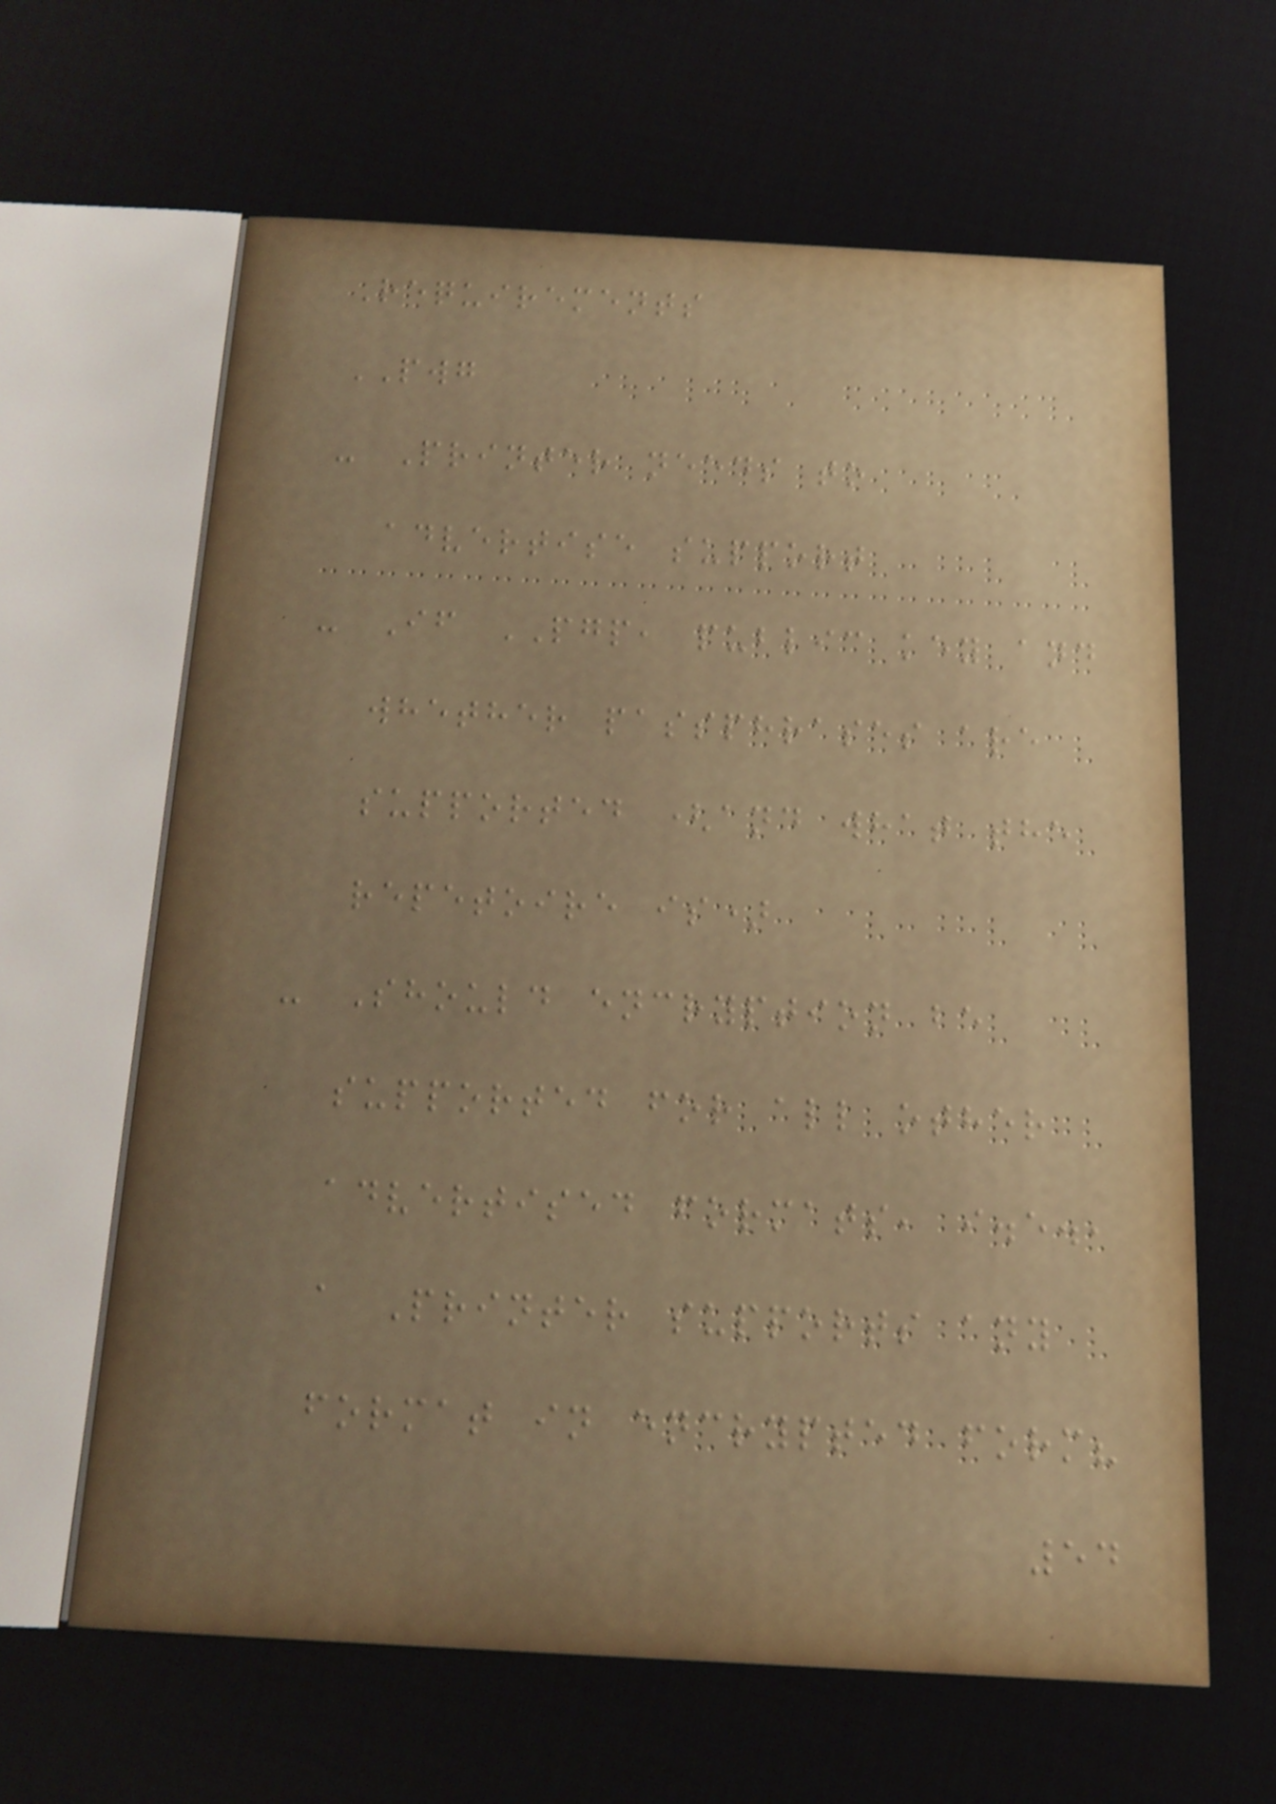Requirements
PWG
- Printer needs to
advertise support
- If PGP, public key and
whether passphrases are
supported (and what the
repetoire is)
- Should encryption be
supported for all other
advertised formats, i.e.,
a Printer supports any
format in encrypted form?
54
